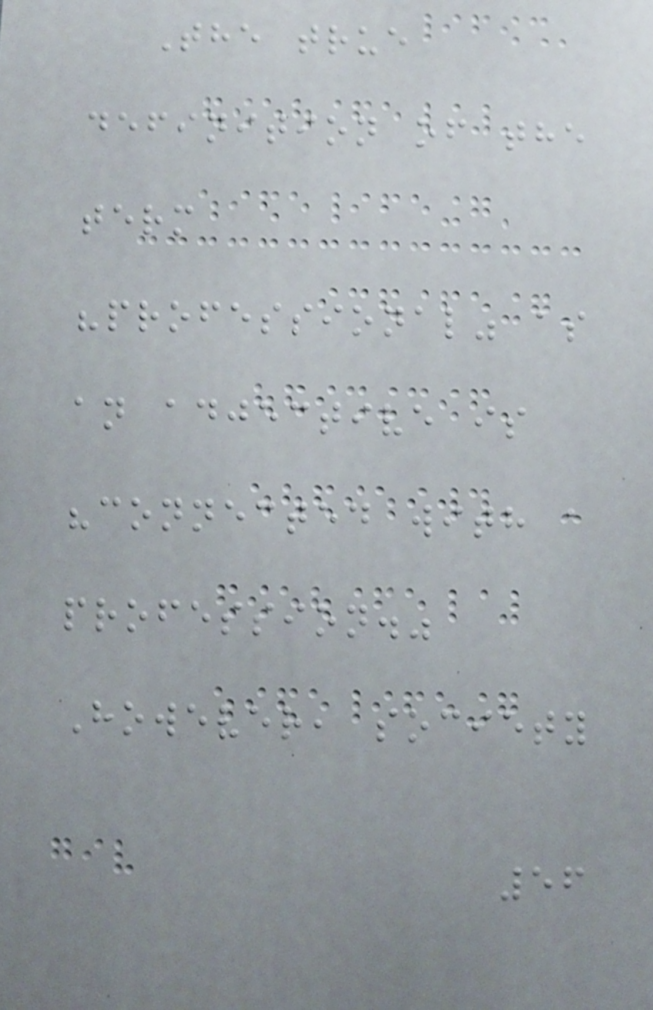The true
definition of the
term
"professional" as
an adjective is
"connected with a
profession."
However, society
56
